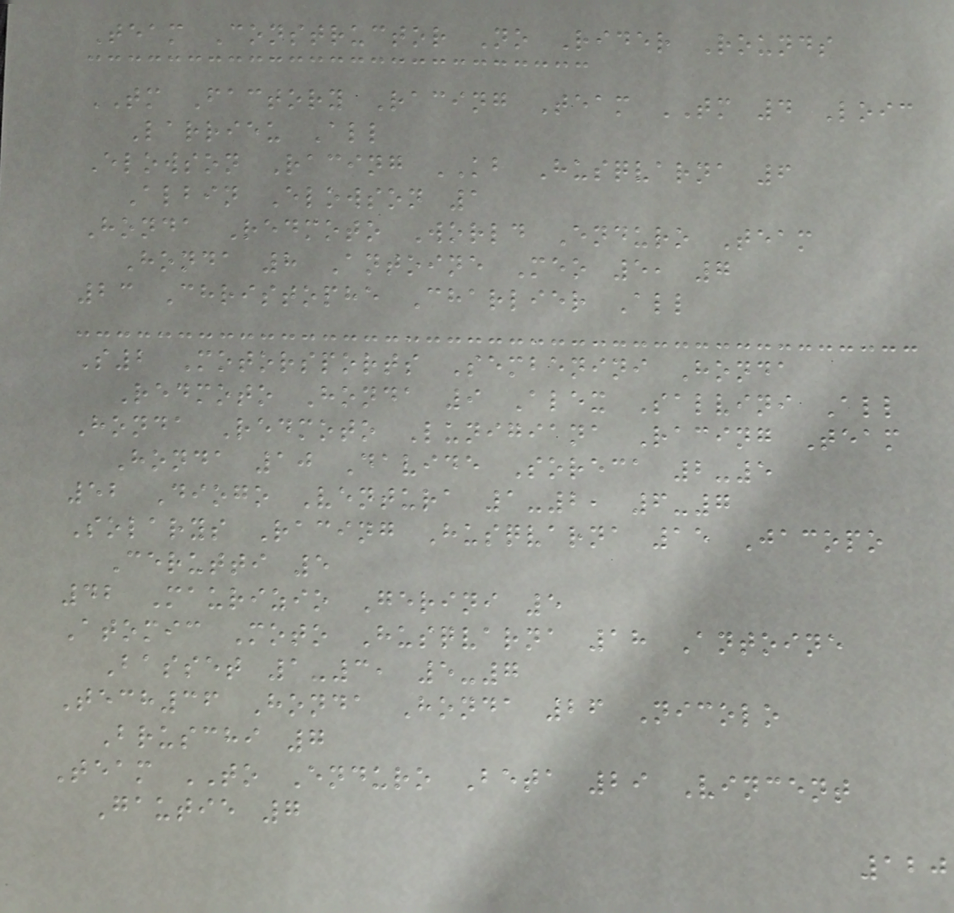Team Constructor No Rider Rounds
TM Factory Racing Team TM 4 Loic
Larrieu All
Elowson Racing KB Husqvarna 6
Albin Elowson 1
Honda Redmoto World Enduro Team
Honda 8 Antoine Meo 5, 7
23 Christophe Charlier All
S2 Motorsports Sembenini Honda
Redmoto Honda 9 Alex Salvini All
Honda Redmoto Lunigiana Racing Team
Honda 10 Davide Soreca 2-5
52 Diogo Ventura 1-2, 6-7
Solarys Racing Husqvarna 15 Jacopo
Cerutti 5
42 Maurizio Gerini 5
Atomic Moto Husqvarna 18 Antoine
Basset 1-3, 5-7
Tech36 Honda Honda 26 Nicolo
Bruschi 7
Team TO Enduro Beta 29 Vincent
Gautie 7
120
